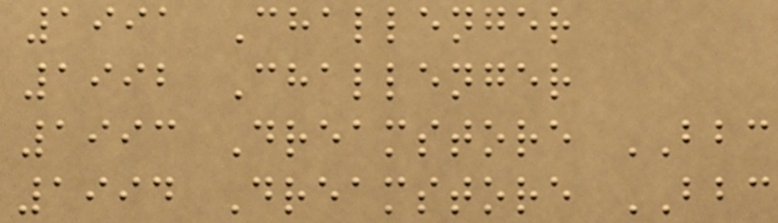1991 Challenger
1992 Challenger
1993 Dreamstore BBC
1994 Dreamstore BBC
